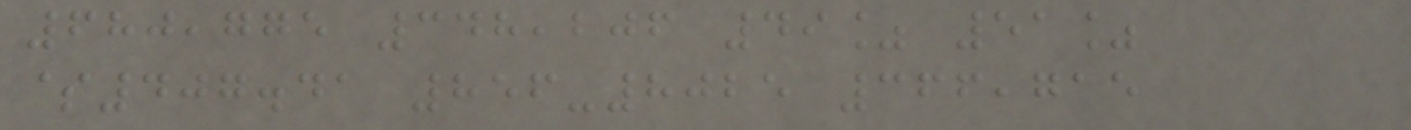680,775 348,206 49% 51%
$407.41 856-8025 366,715
